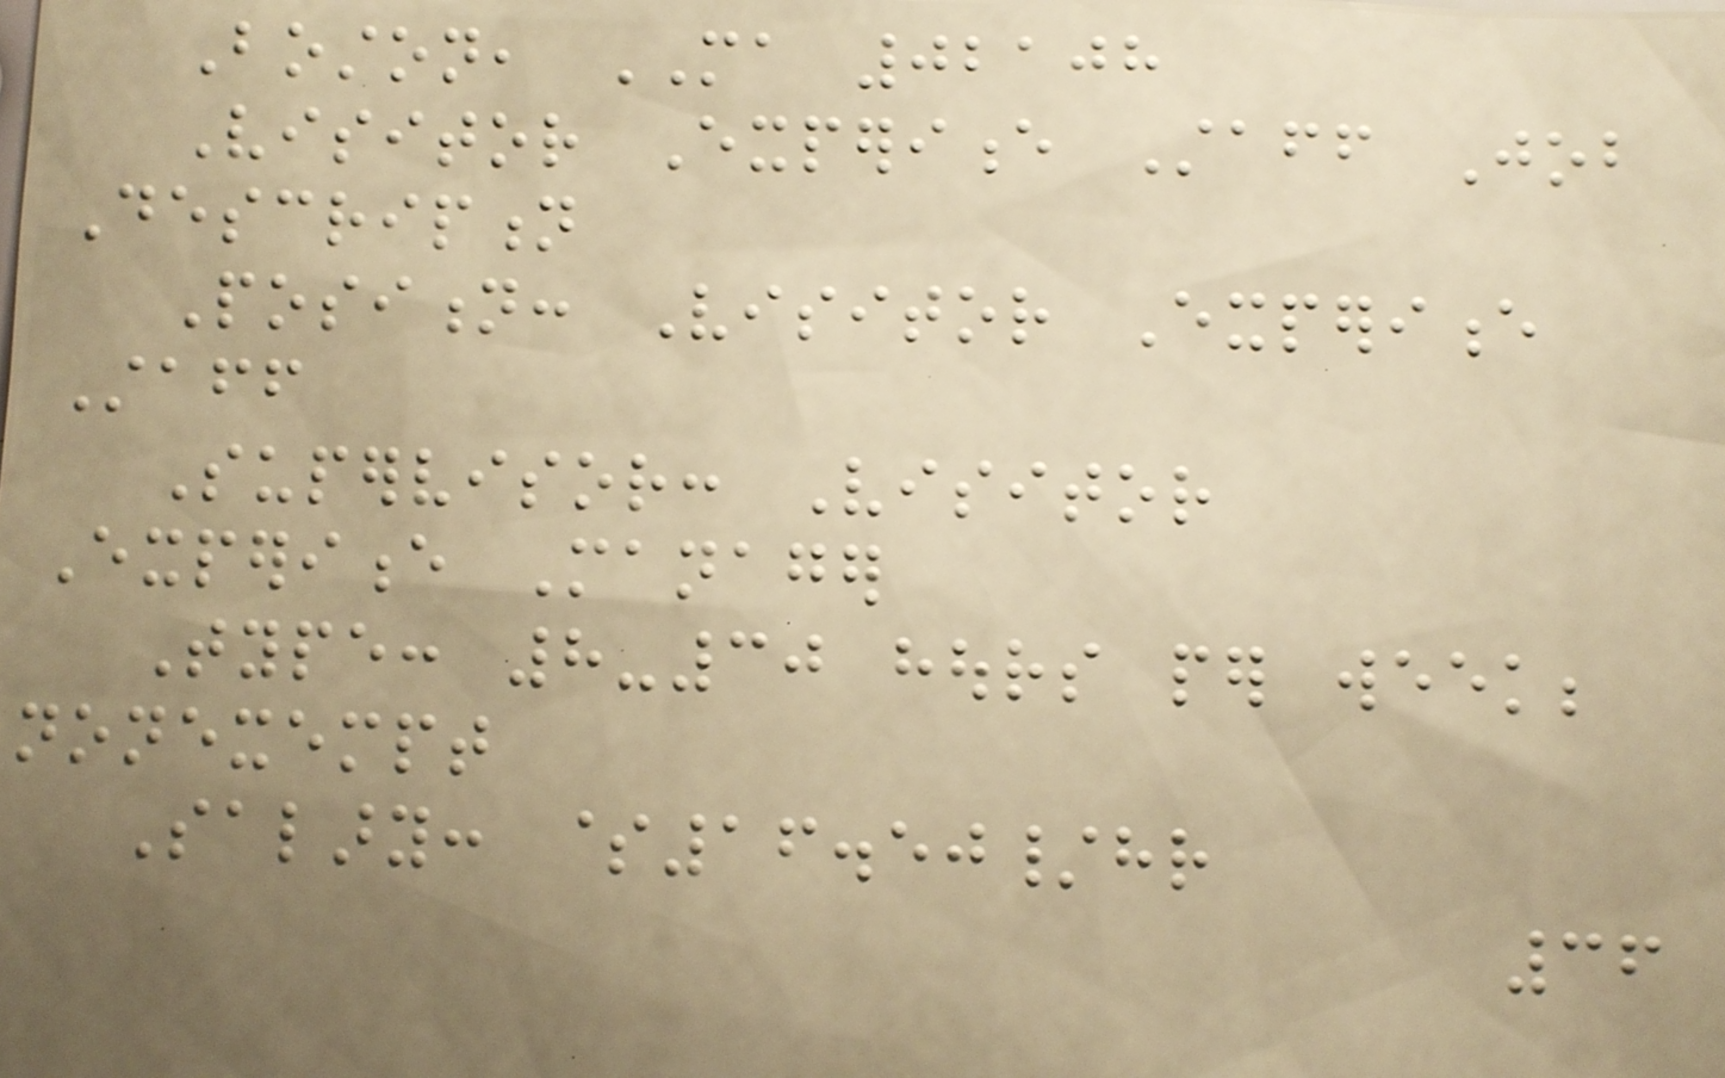Boston, MA 02108
Visitor Experience Staff Job
Description
Position: Visitor Experience
Staff
Supervisor: Visitor
Experience Manager
Type: 8-30 hours per week;
nonexempt
Salary: $16.50/hr
36
